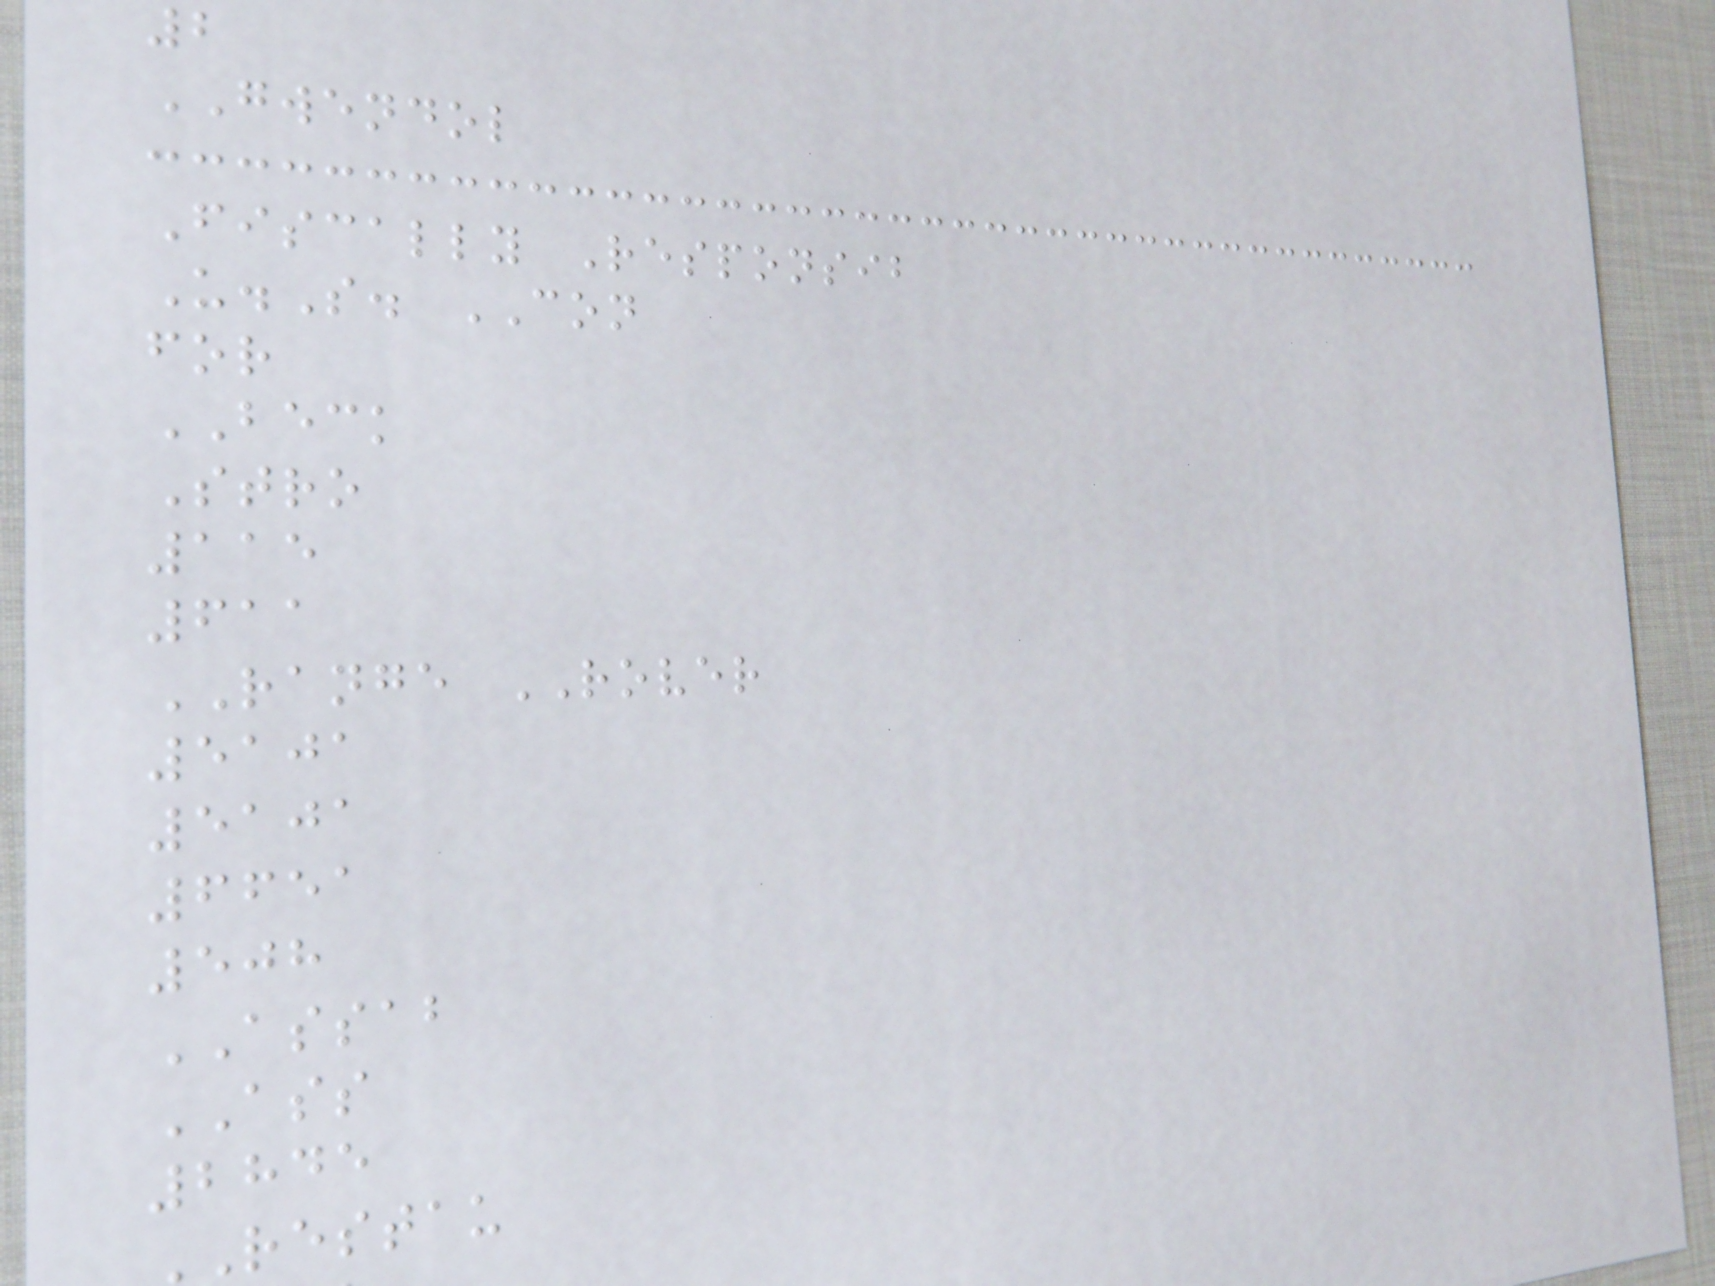2
GWENDOL
Fiscally Responsib
U.S. CON
for
BECK
Stro
115
611
RANGE ROVER
5101
5101
6651
508
ASSAB
ASS
2845
restau
